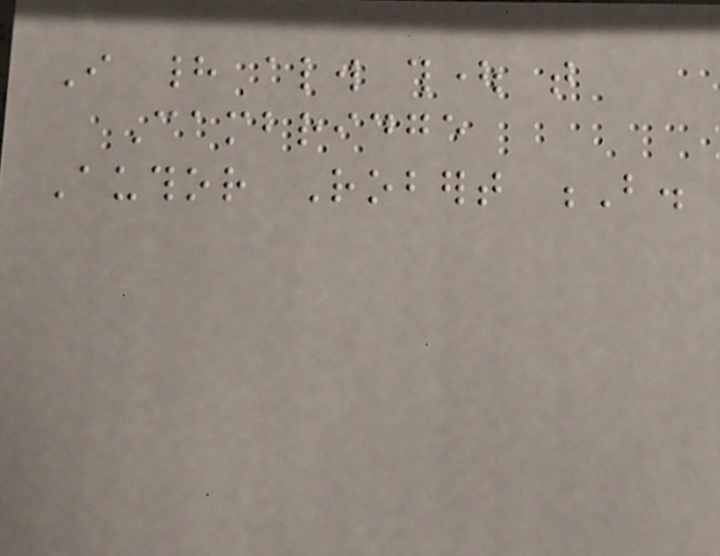I had always thought that
Cambridge
Author Robert B.
